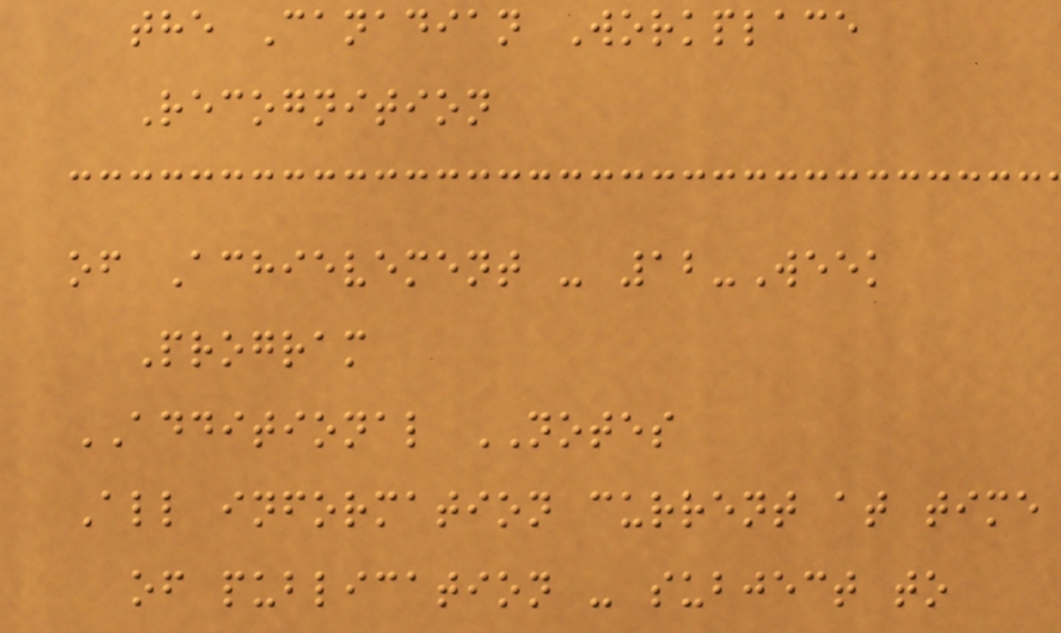the Canadian Workplace
Recognition
of Achievement - 12-Week
Program
ADDITIONAL NOTES
All information current at time
of publication - subject to
